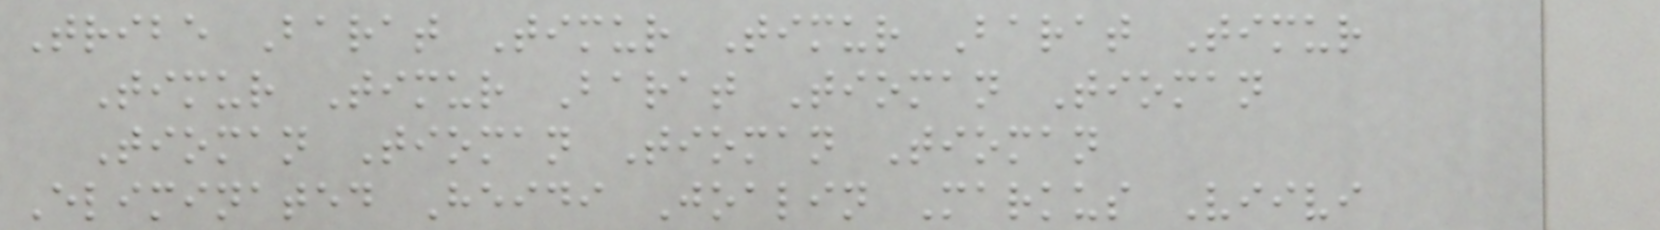Tribe Barat Timur Timur Barat Timur
Timur Timur Barat Tioman Tioman
Tioman Tioman Tioman Tioman
Eliminated Heidi Joalin Markus Viivi
